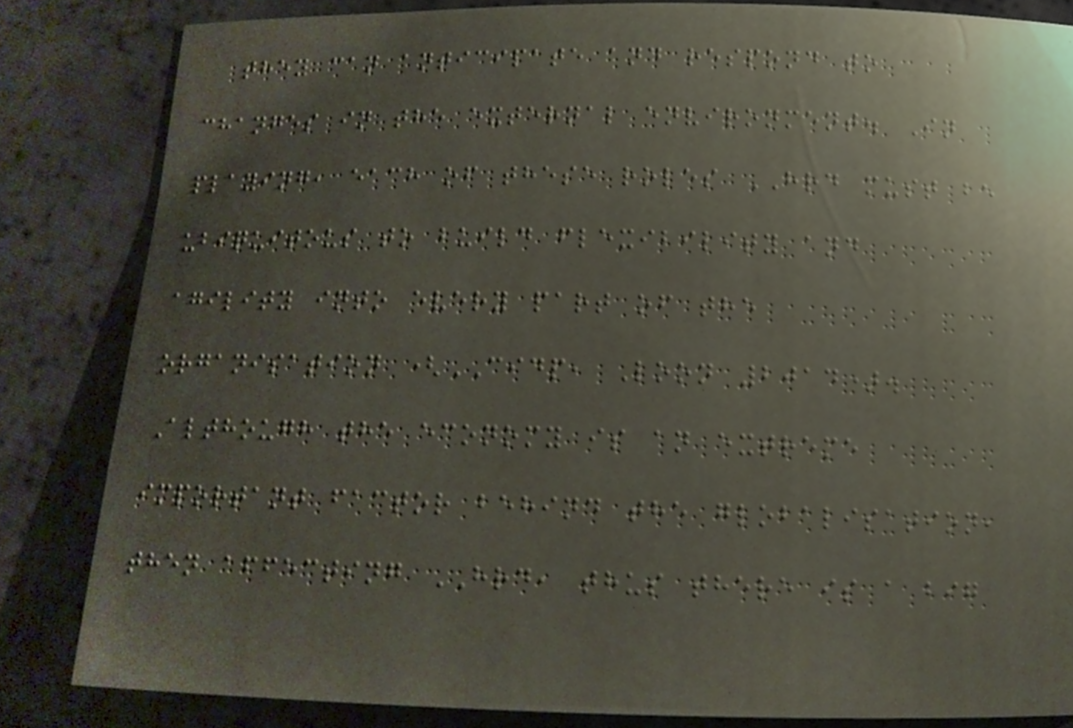they can anticipate and respond to
changes in the external environment. In
playing, each of these roles HRD must be
ubiquitous to build flexibility and
agility into every part of the
organisation (CIDP, Loon 2014).
Although the economy is an extreme
important factor behind the globalisation,
then affecting HRD, thus there is a big
